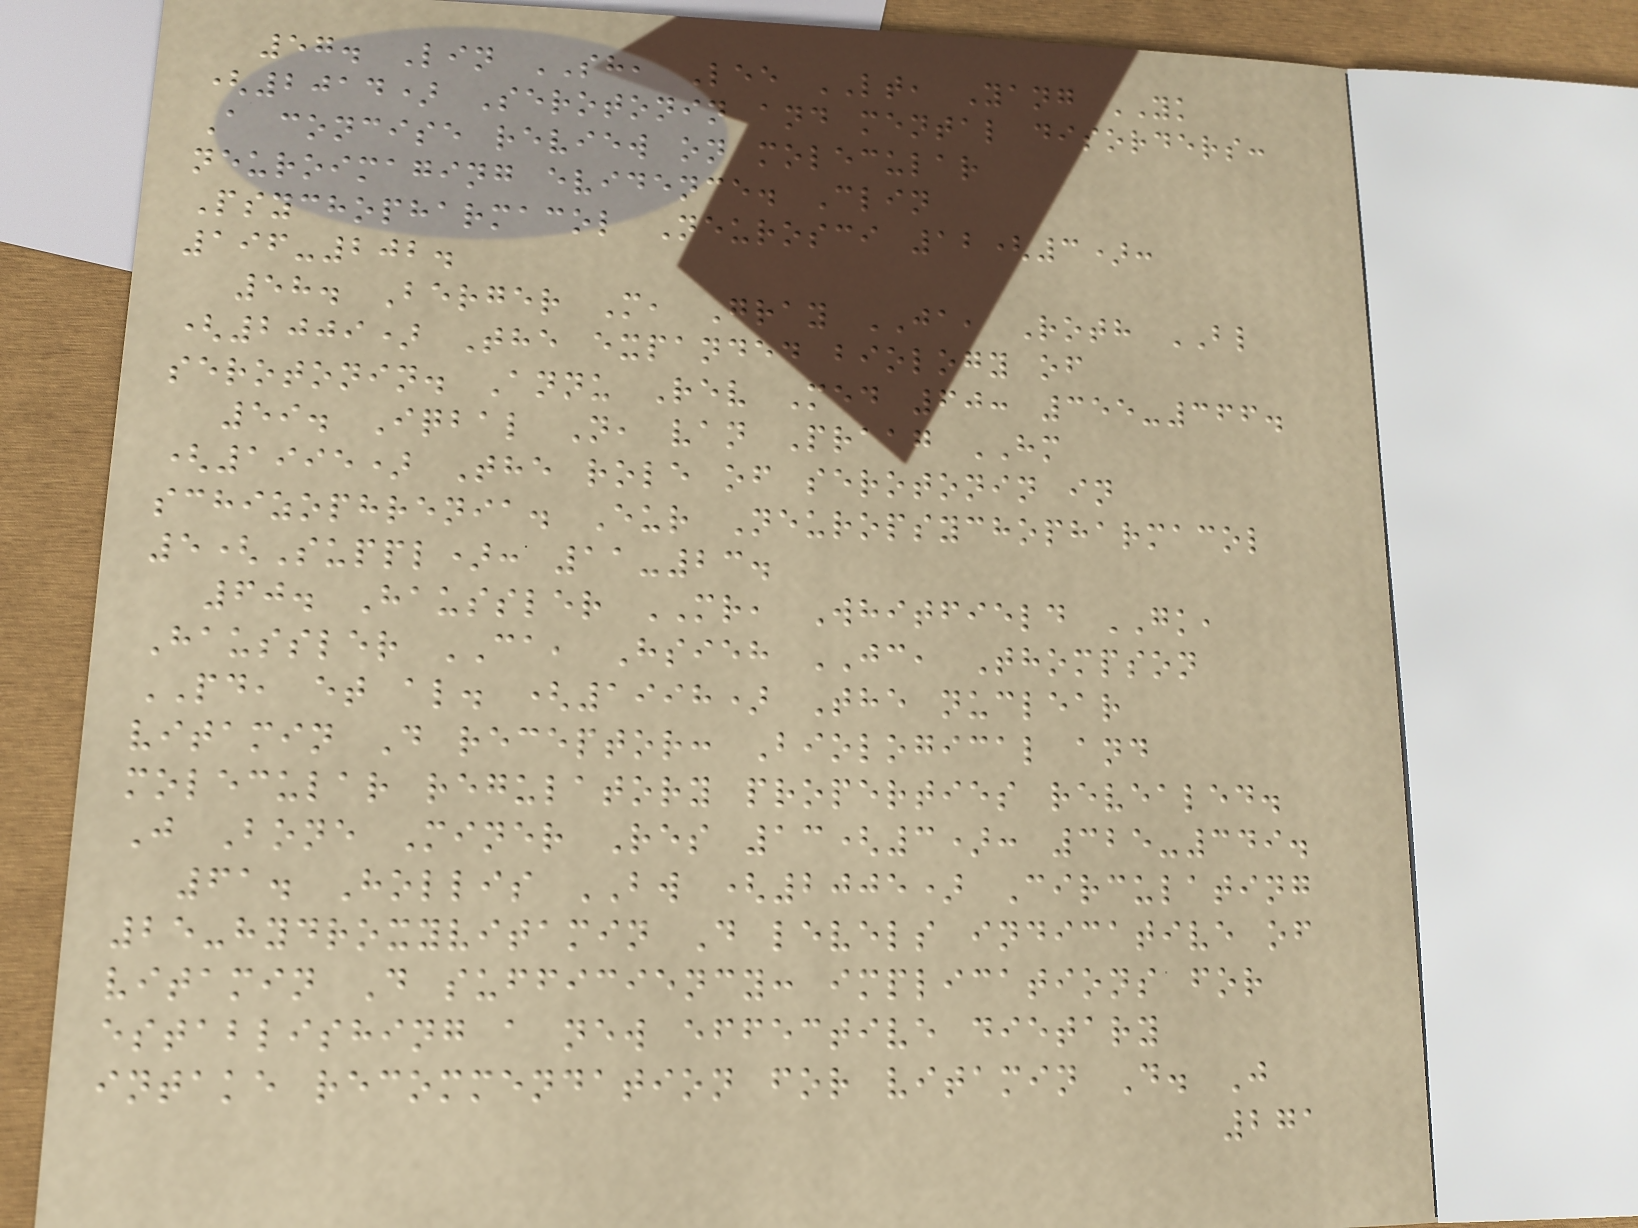57. Lin SH, Lee LT, Yang YK
(2014) Serotonin and mental disorders:
A concise review on molecular
neuroimaging evidence. Clin
Psychopharmacol Neurosci 12(3):
196-202.
58. Berger M, Gray JA, Roth BL
(2009) The expanded biology of
serotonin. Annu Rev Med 60: 355-366.
59. Iqbal N, van Praag HM
(1995) The role of serotonin in
schizophrenia. Eur Neuropsychopharmacol
5(Suppl): 11-23.
60. Haussler MR, Whitfield GK,
Haussler CA, Hsieh JC, Thompson
PD, et al. (1998) The nuclear
vitamin D receptor: Biological and
molecular regulatory properties revealed.
J Bone Miner Res 13(3): 325-349.
61. Hollis BW (2005) Circulating
25-hydroxyvitamin D levels indicative of
vitamin D sufficiency: implications for
establishing a new effective dietary
intake recommendation for vitamin D. J
271
